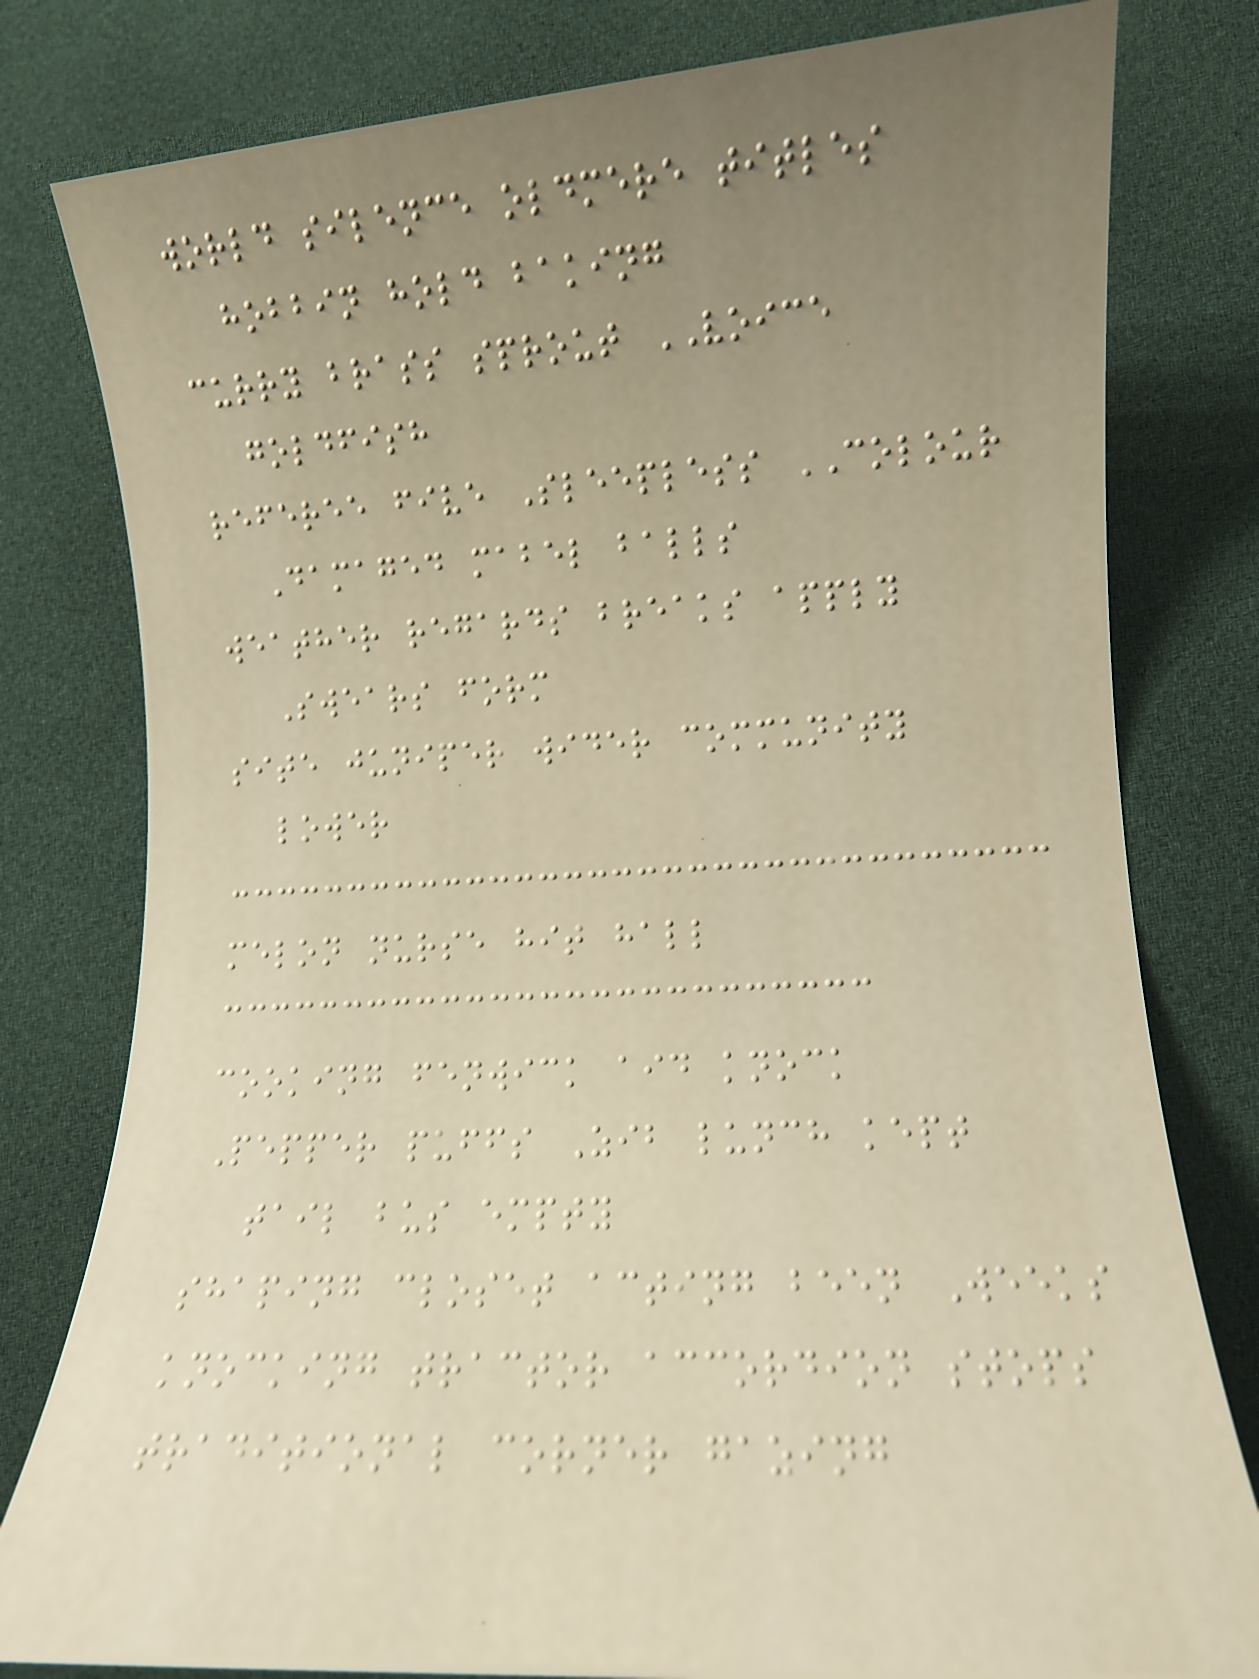world silence oldmere titles
hobbin hold baking
curry brass sprout VOICE
goldfish
referee five Sleepless COLOUR
Damaged mabel balls
weather regards breaks apply
Swears form
site juniper wider community
lower
melon nurse hit hall
cooking fenwick aid knock
Pepper puffs Zib lunch kept
tail bus empty
shaping closet acting been Weeks
knocking tractor accordion stops
traditional corner gazing
